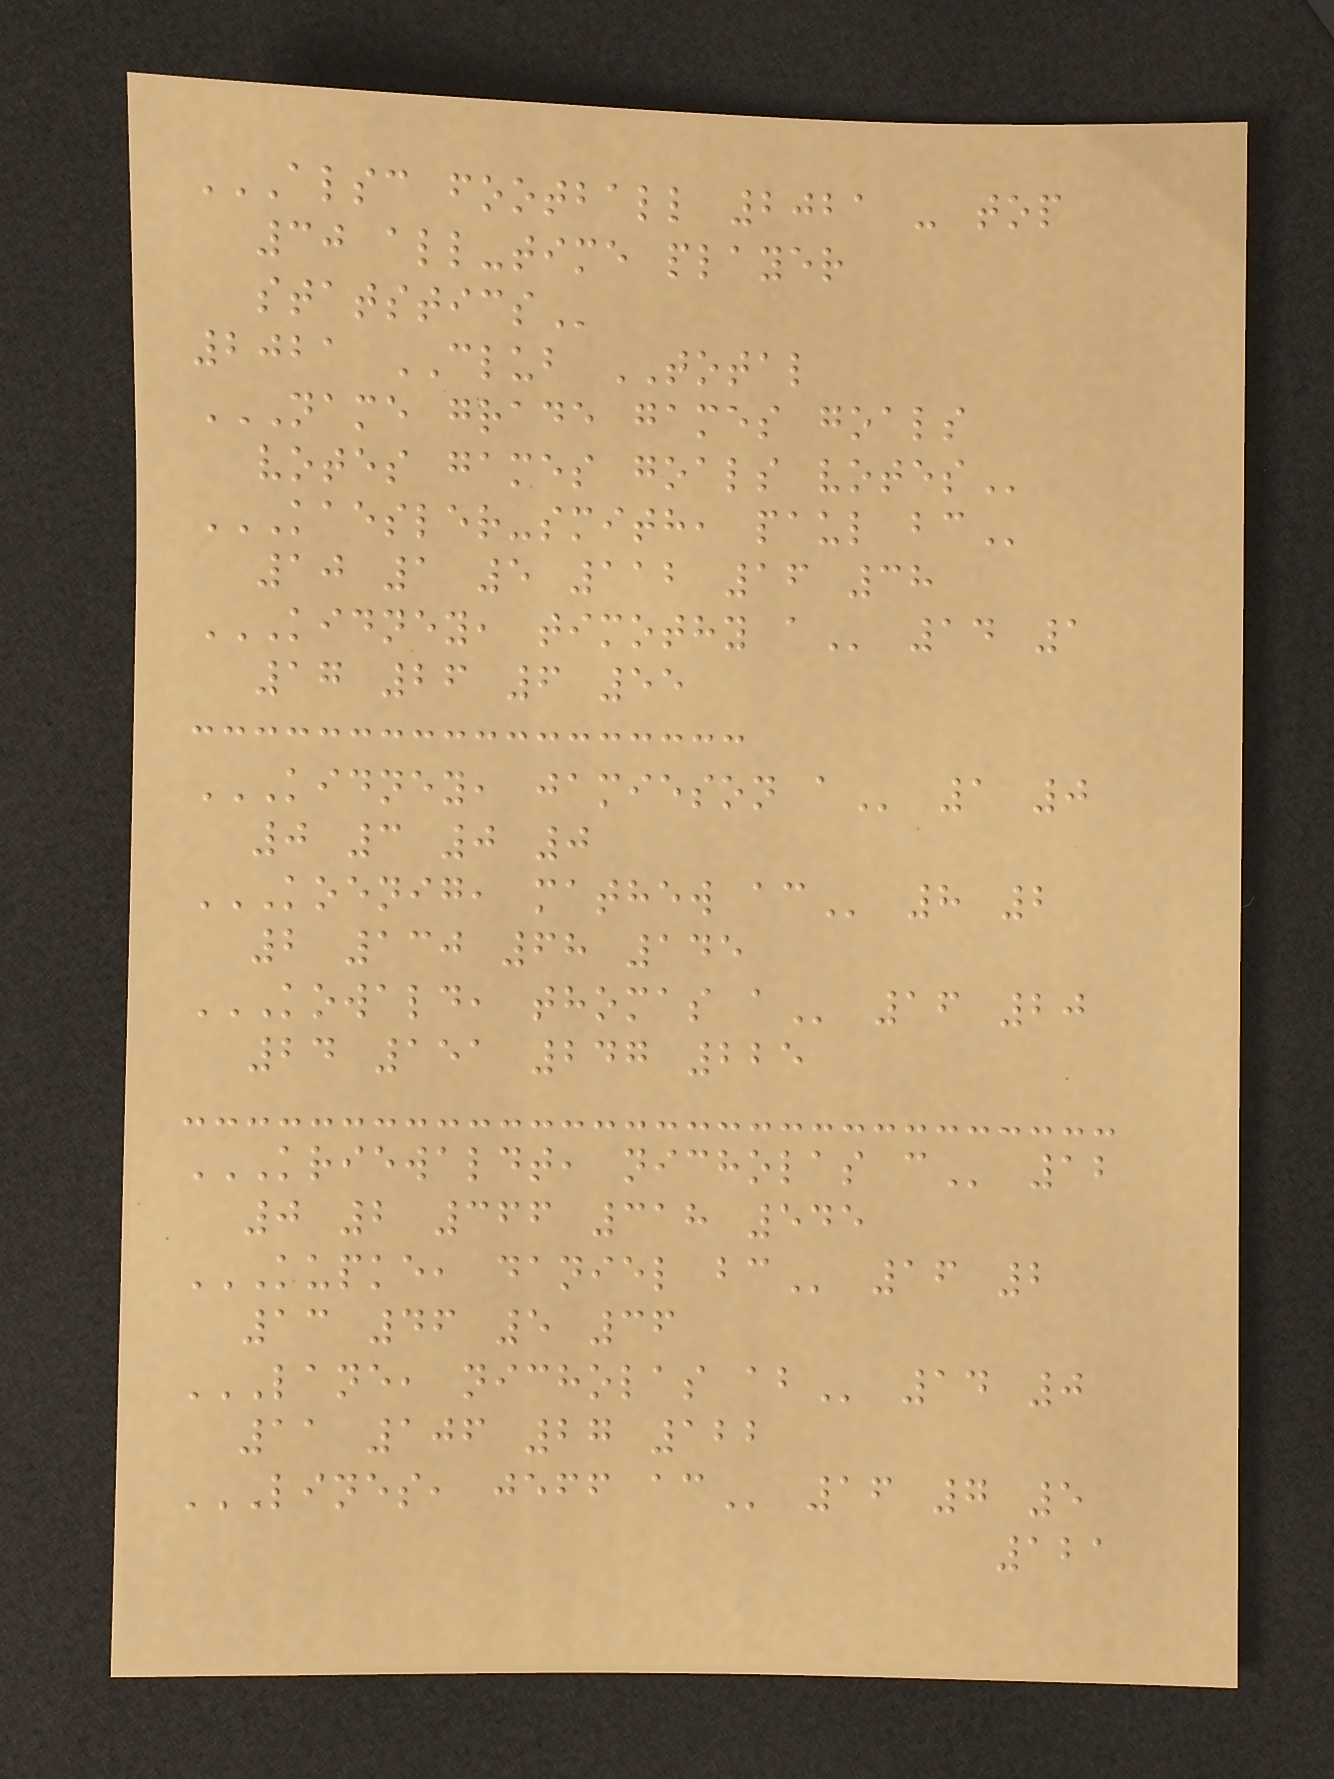ALSC FOOTBALL 2021 - TOP
30 ALL-TIME PLAYER
STATSTICS
2021 CLUB TOTAL
NAME GRADE GAMES GOALS
VOTES GAMES GOALS VOTES
KAESLER-SMITH, PAUL BC
10 1 5 112 16 38
KIDNEY, TIMOTHY A 14 1
17 26 6 55
KIDNEY, JAMIESON A 1 0
0 3 0 0
KOENIG, MATHEW AC 8 2
2 130 68 145
KOWALD, THOMAS A 16 20
24 151 247 225
KRIEWALDT, NICHOLAS C 12
0 2 366 318 545
KUPKE, DANIEL BC 16 2
13 46 5 36
LANE, NICHOLAS AB 14 0
11 106 27 122
LINES, JEFF AC 16 7 5
121
